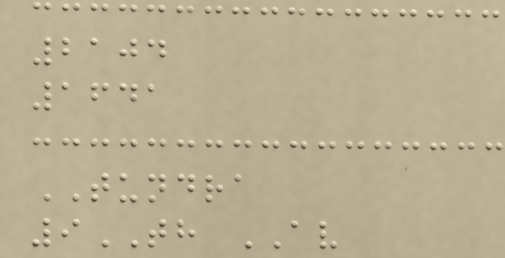2104
1641
TUNDRA
9TH AV
